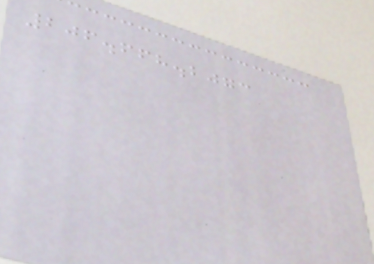206.668.2073
